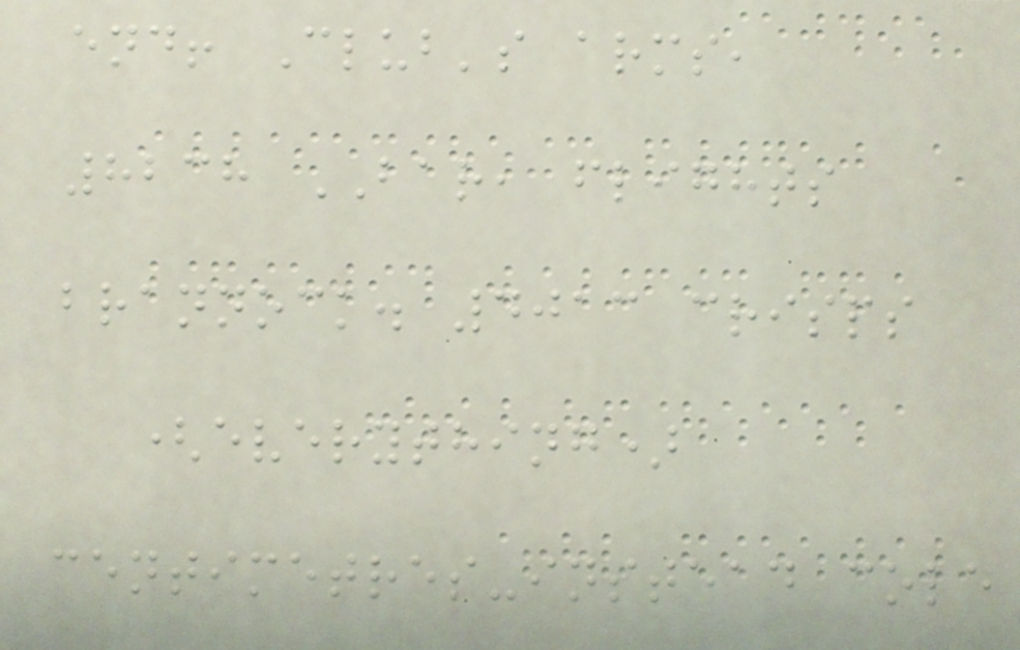end! Club's arms,
8238 BAR, flights
brannock. 4013 crisps
(everything)
centimetres-instead cole
